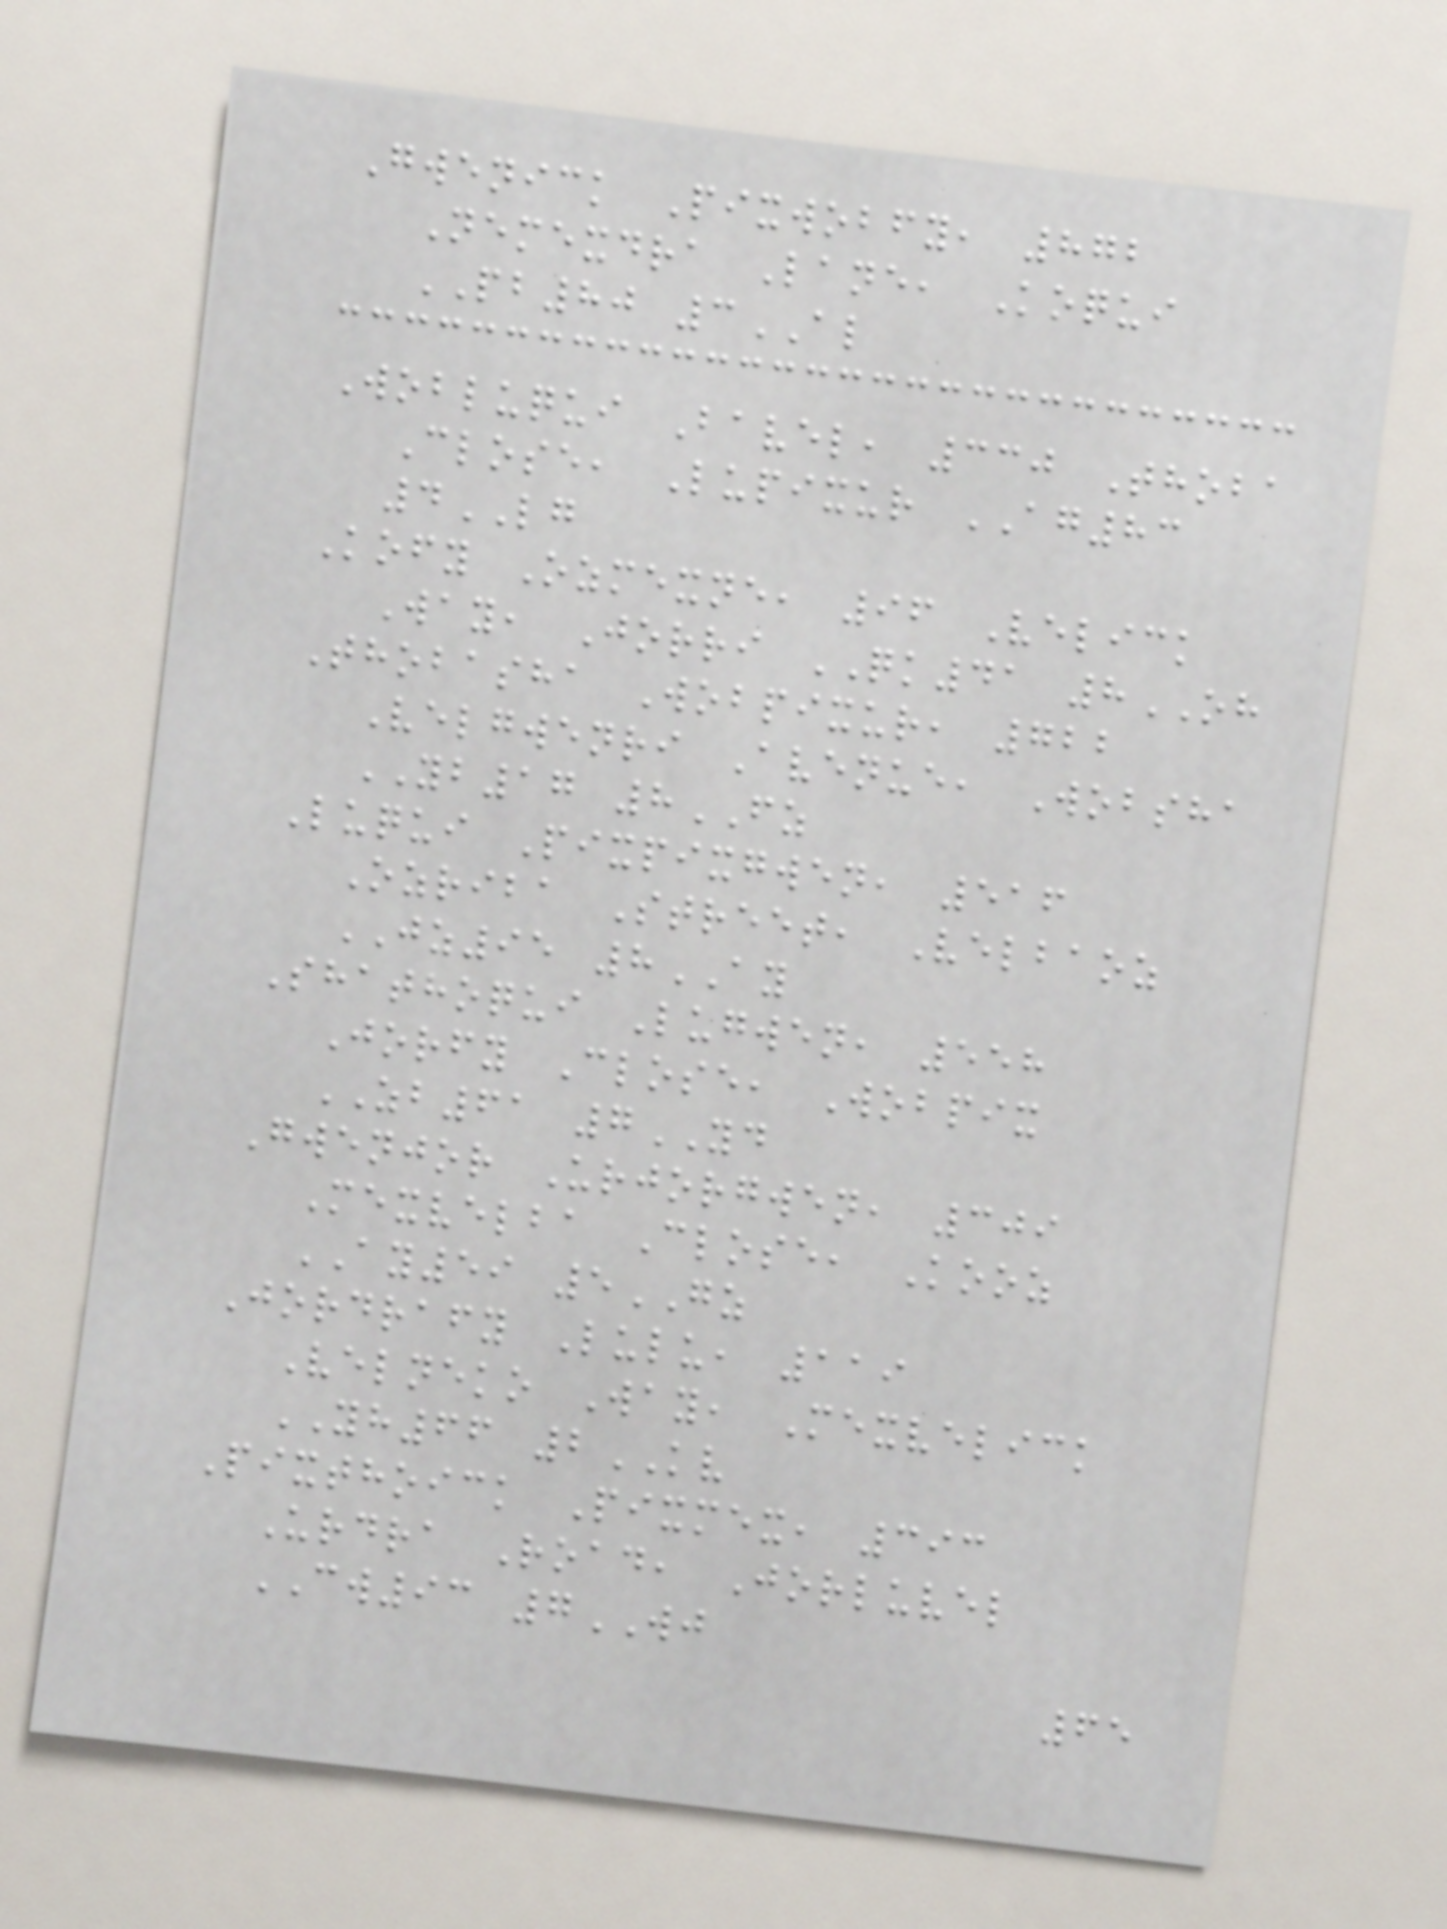Gwenick Pixwobfy, 872
Nemexdra Lane, Koqui
PB80 3AL
Wobluqui Bavel, 330 Thoba
Close, Lupixur AG83
4LG
Kofy Ozmexne, 96 Velick
Way, Jorri QK41 8OH
Thobasha Wobpixur, 722
Velgwenri Avenue, Wobsha
YB17 8FZ
Luqui Pixpixgwen, 516
Ozriba Street, Velbaoz
JZ95 8AY
Shathoqui Lugwen, 558
Jorfy Close, Wobpix
ZB61 7YD
Gwenjor Urjorgwen, 309
Mexvelba Close, Kooz
AY59 5GZ
Jordrafy Lulu, 119
Velneko Way, Mexvelick
YH66 2KV
Pixthoick Pixmex, 393
Urdra Road, Jorluvel
CW93 7WJ
65
